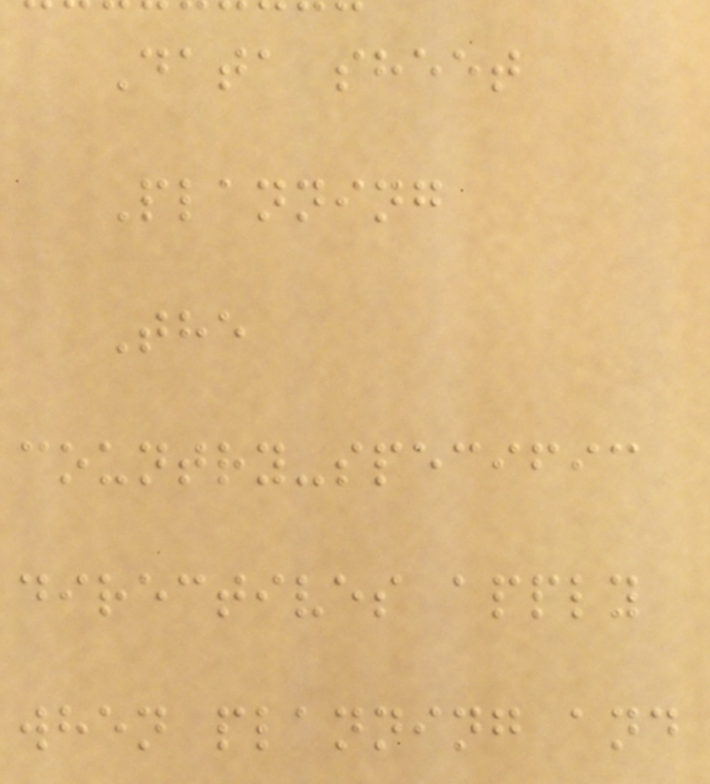Data sheet
Planning
The
country-specific
directives apply
when planning and
